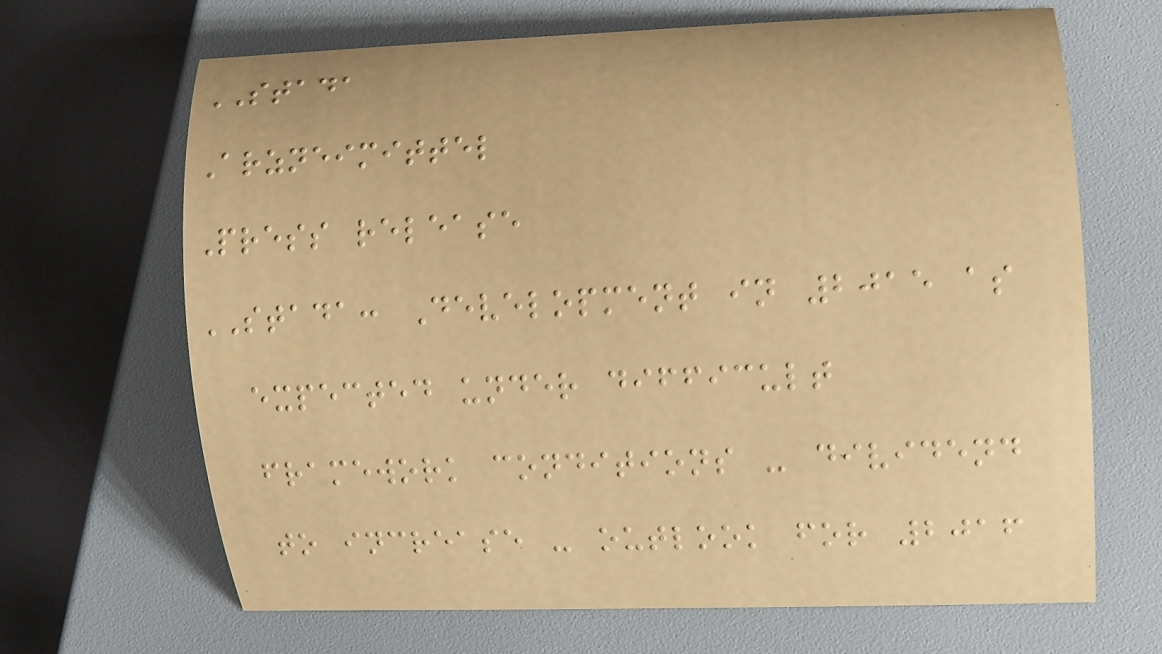STADA
Arzneimittel
Press release
STADA: Development in 2015 as
expected under difficult
framework conditions - dividend
to increase - outlook for 2016
